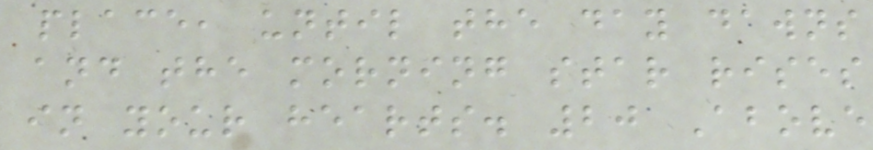place, until the day dawns
and the morning star rises
in your hearts. 20 Above
